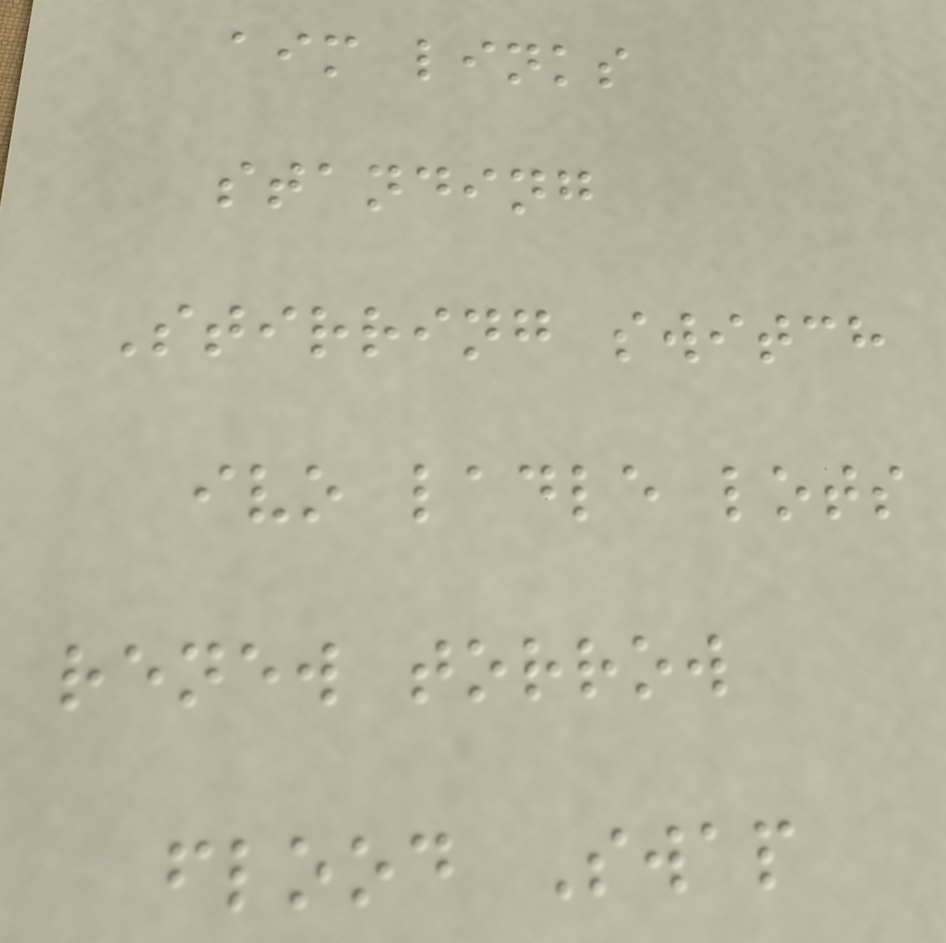aim links
standing
Stirring switch
ivo ladle lots
renew torrow
flood Swap
